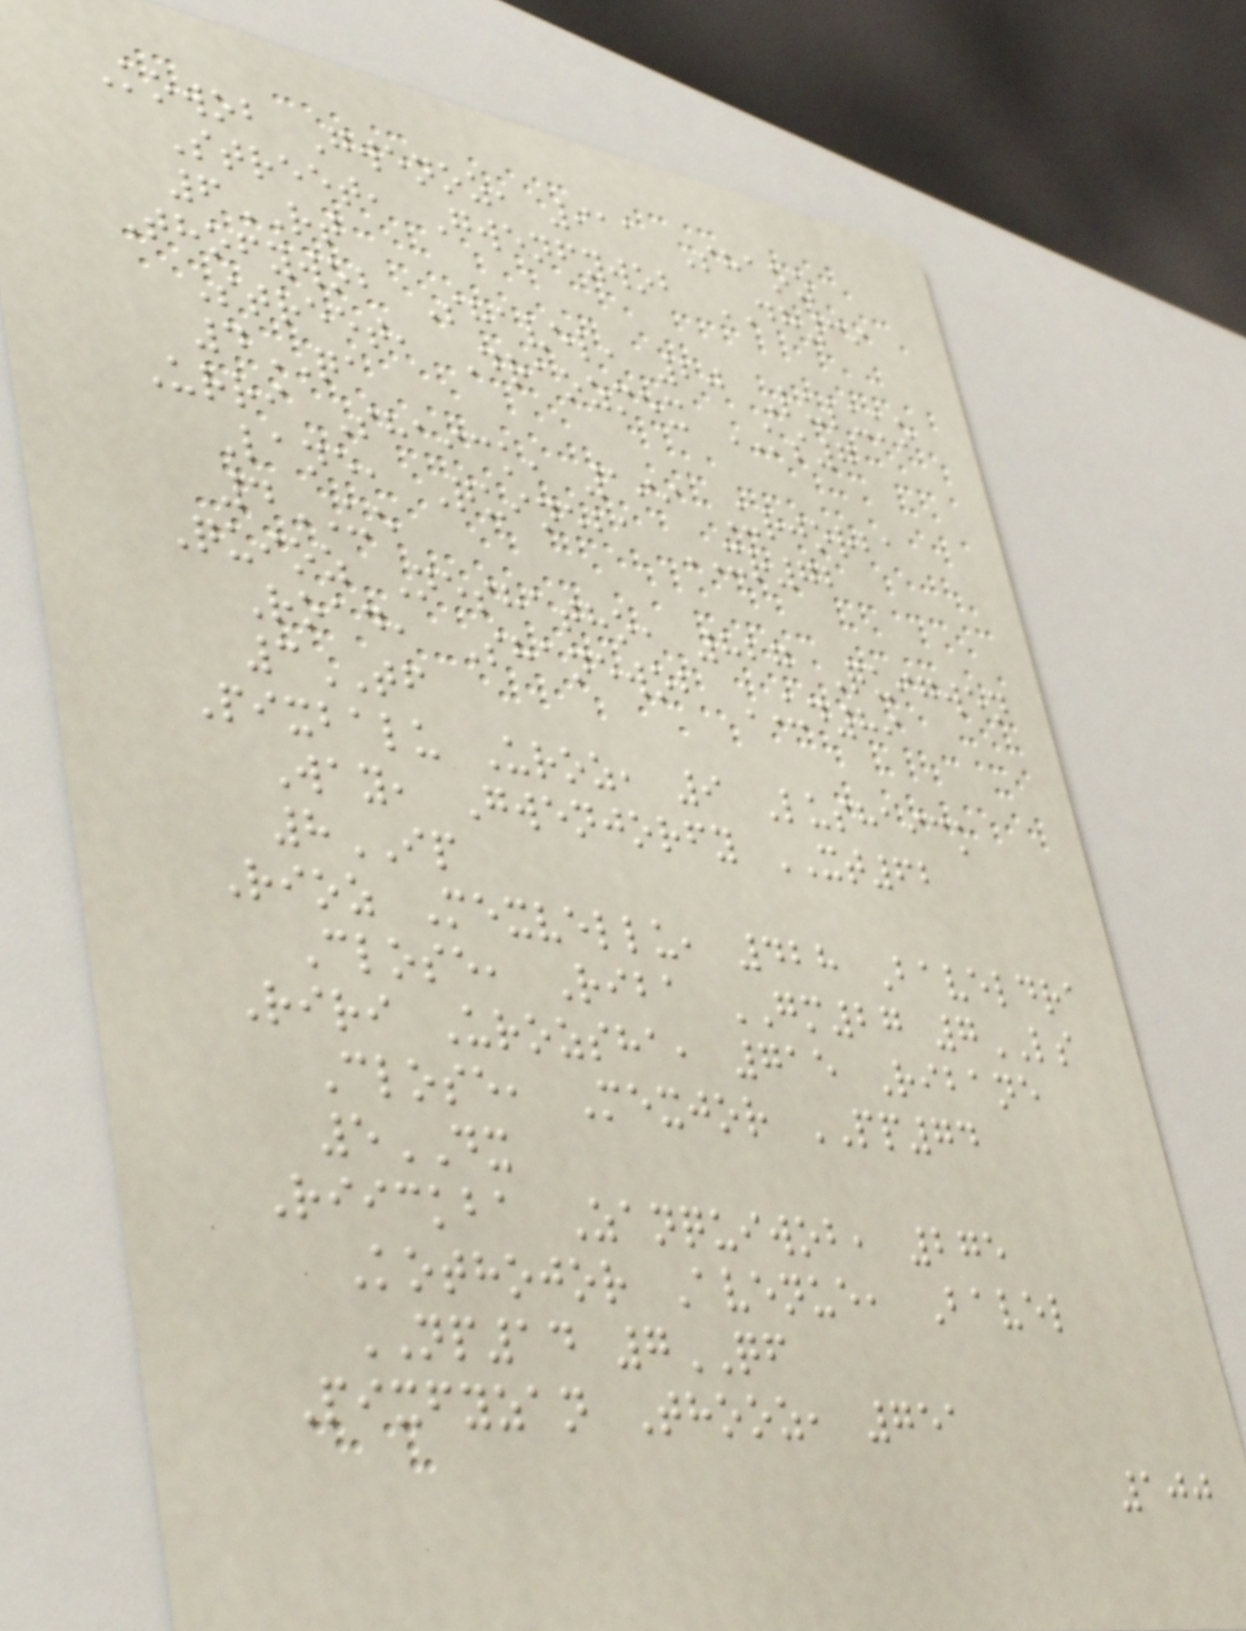Kowob Gwenoz, 911 Shaoz
Street, Gwenfywob DH39
6RT
Thofywob Shavel, 20 Luluko
Street, Draozmex KS7
4QA
Urri Shaick, 199 Urjorba
Lane, Quineba XR72
4UE
Quioz Neshatho, 827 Quigwen
Road, Shanewob UD89
3TF
Pixbalu Uroz, 9 Lushaick
Way, Gwenjorfy XT62
8IP
Rioz Mexvellu, 428 Baveldra
Close, Riba GM27 7LS
Riri Urozsha, 715 Ribane
Close, Mexjor PP74
5DX
Riickba Zanquiwob, 275
Kothojor Avenue, Bavel
NP14 7QF
Pixfyzan Thooz, 751
100
